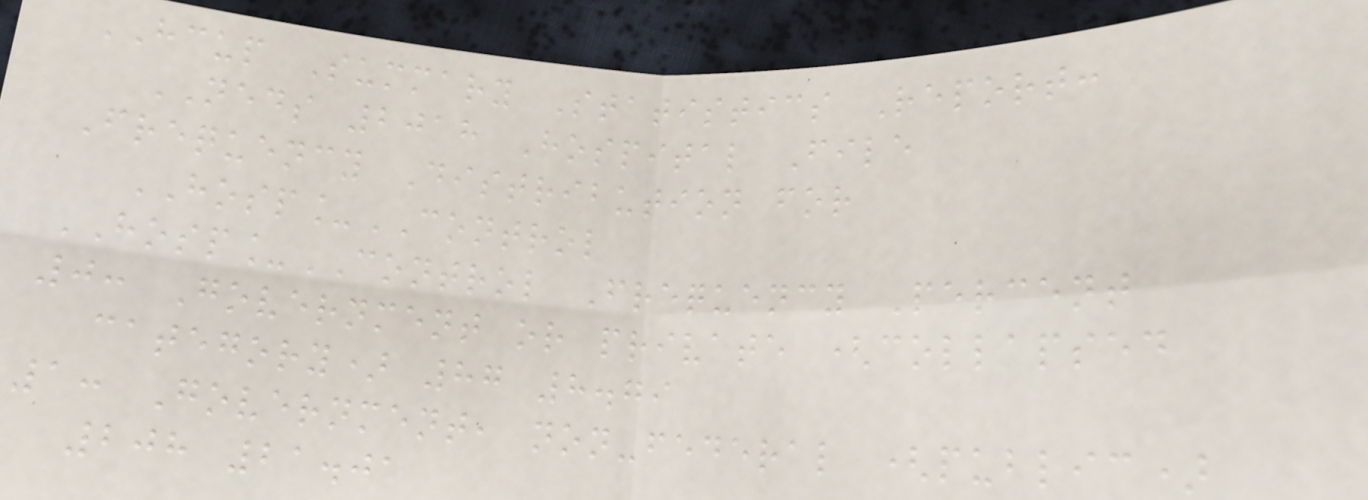HCUP Summary Statistics Report:
NEDS 2018 Hospital File
Frequency Distribution for
HOSP_CONTROL
HOSP_CONTROL Frequency Percent
0: Government or private (collapsed
category) 87 8.79
1: Government, non-federal (public)
208 21.01
